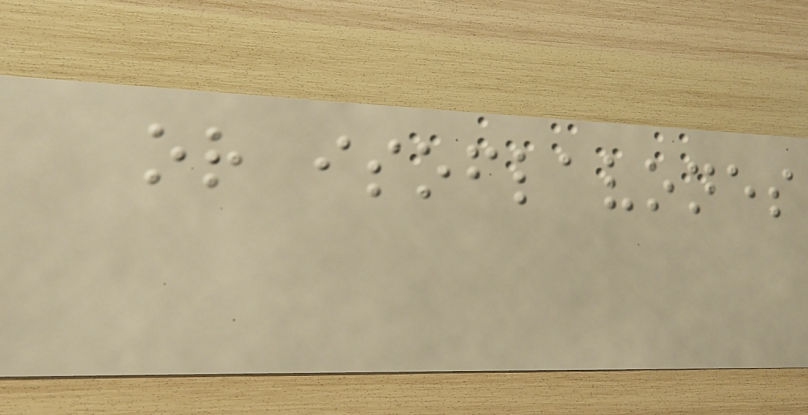or isoflavones
